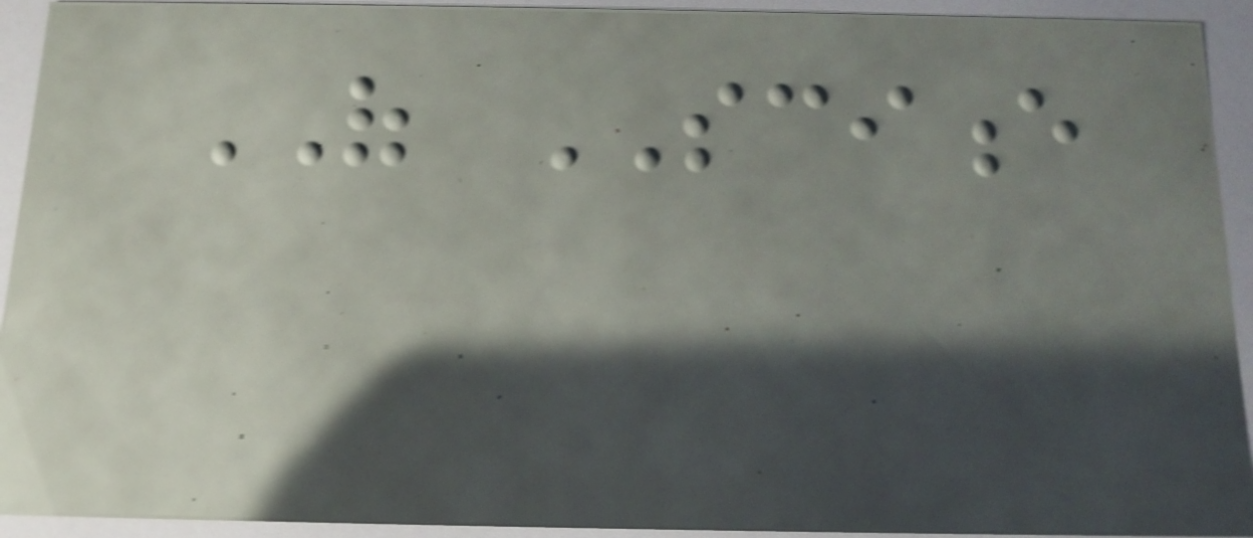OF SCIENCE
